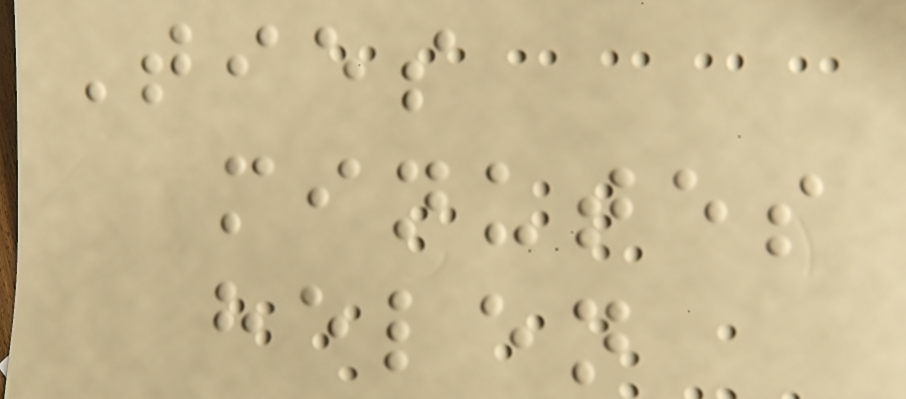Ties
minutes
helen
